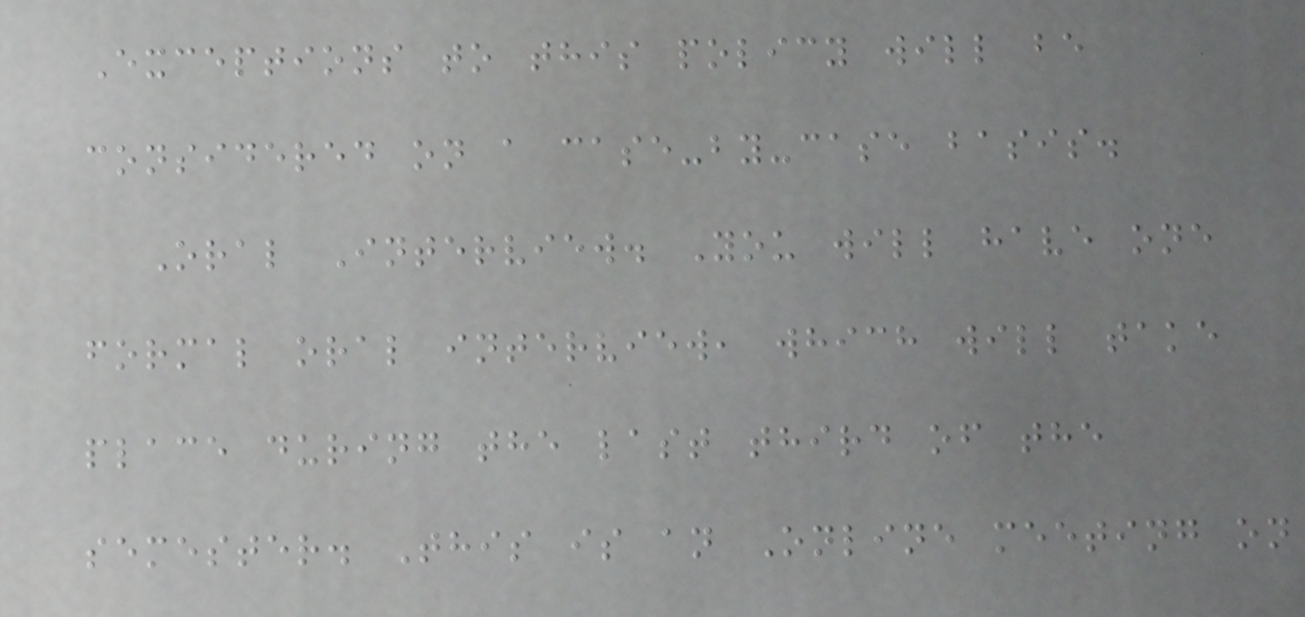Exceptions to this policy will be
considered on a case-by-case basis.
Oral Interview. You will have one
formal oral interview, which will take
place during the last third of the
semester. This is an Online meeting on
